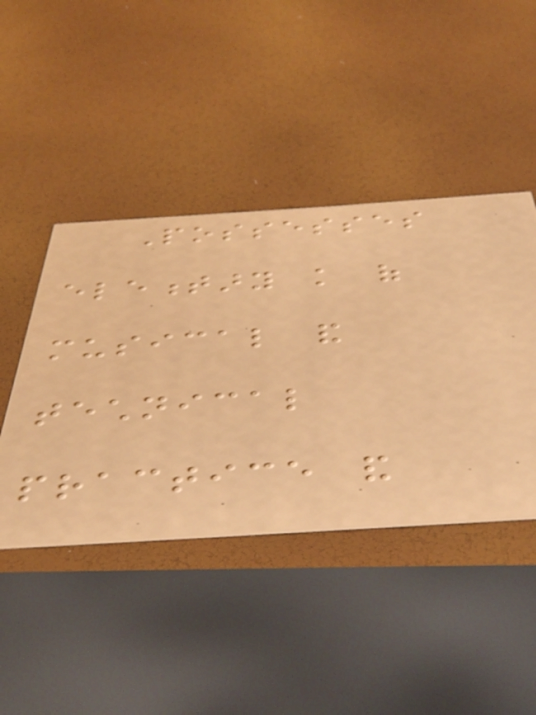Possesses
elementary knowledge of
musical and
technical
practice and
